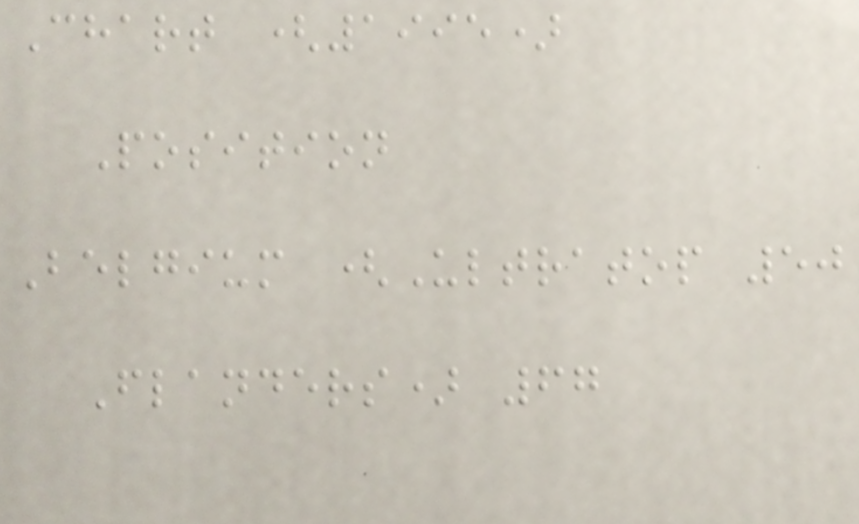Chart (1995)
Position
Belgium (Ultratop 50
Flanders) 67
